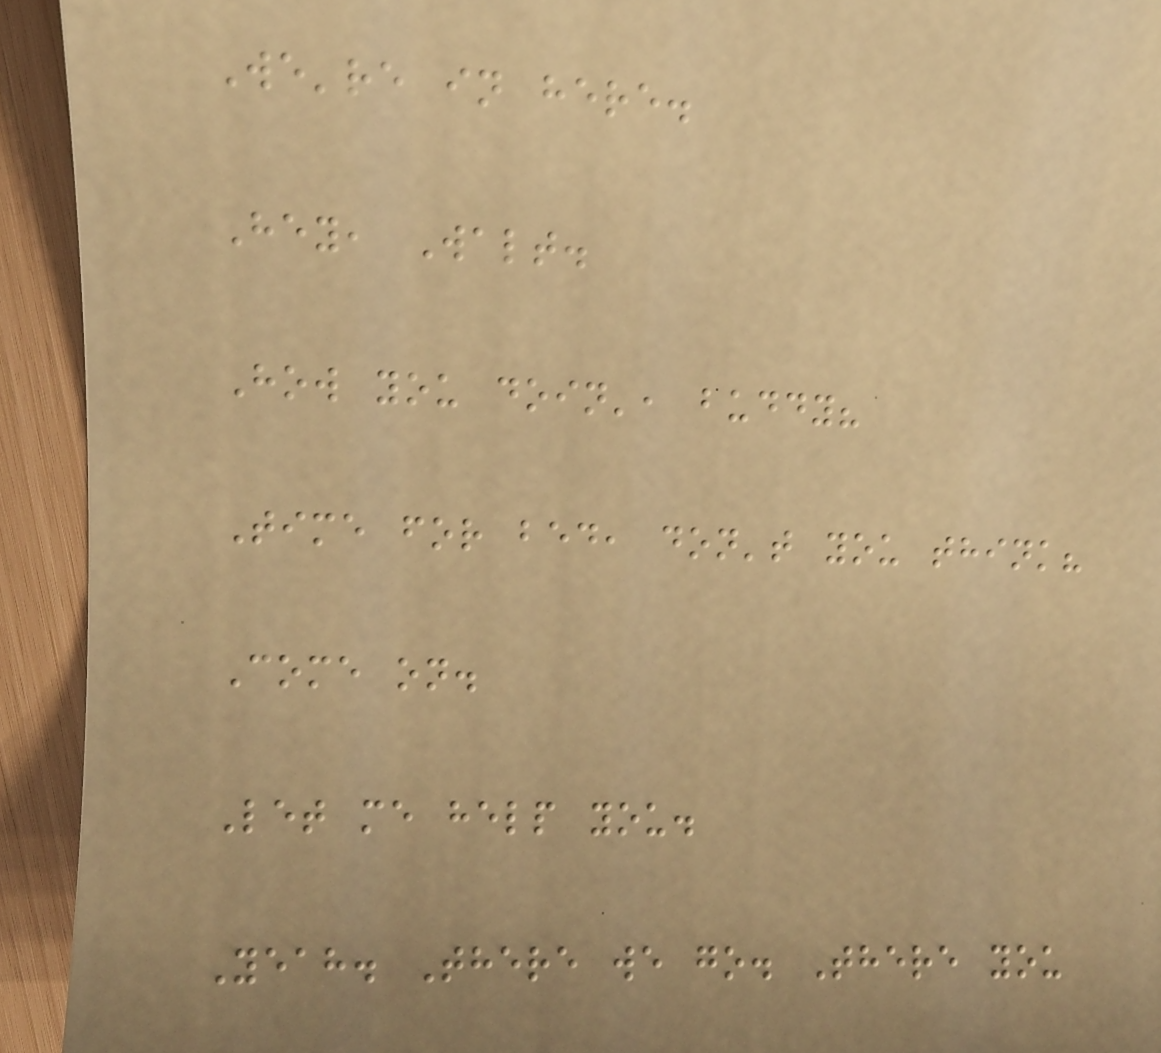We're in here.
Hey, Walt.
How you doin', buddy?
Time for bed, don't you think?
Come on.
Let me help you.
Yeah. There we go. There you
